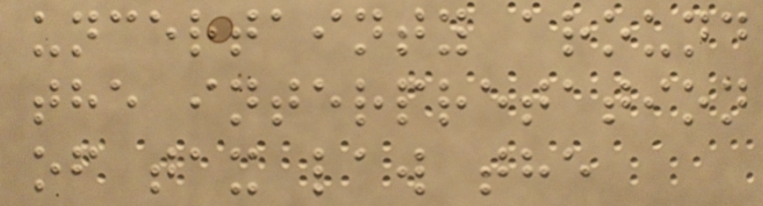uncertainty around
the interpretation
of tax law the
